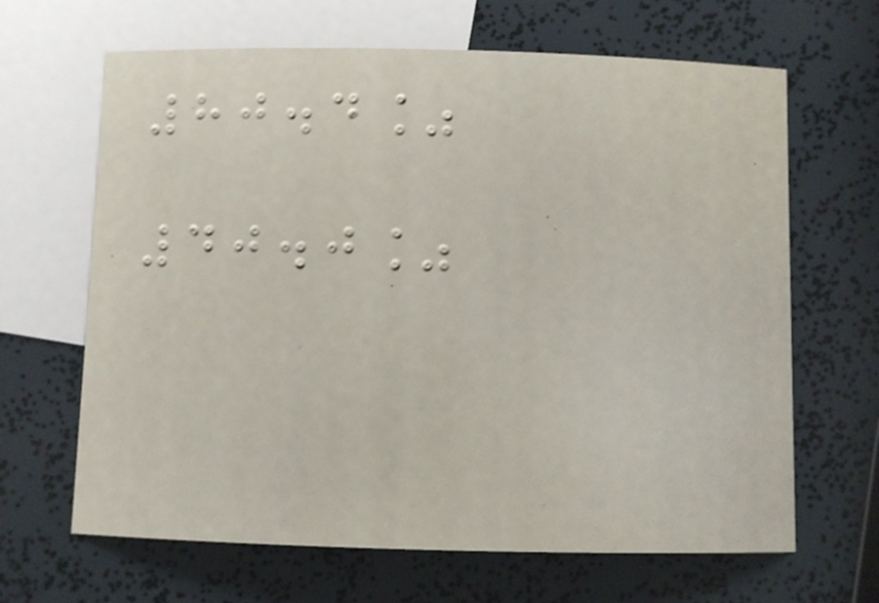80.4%
40.0%
